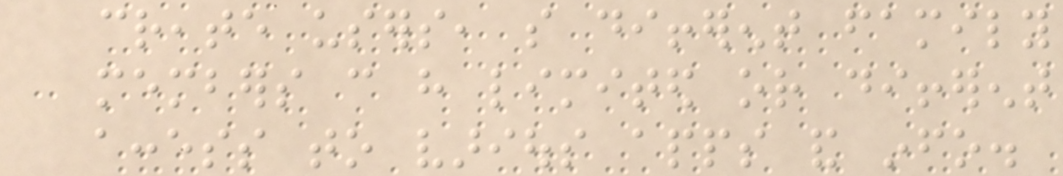create users, so different family
members can have limited or different
access to various apps and info.
